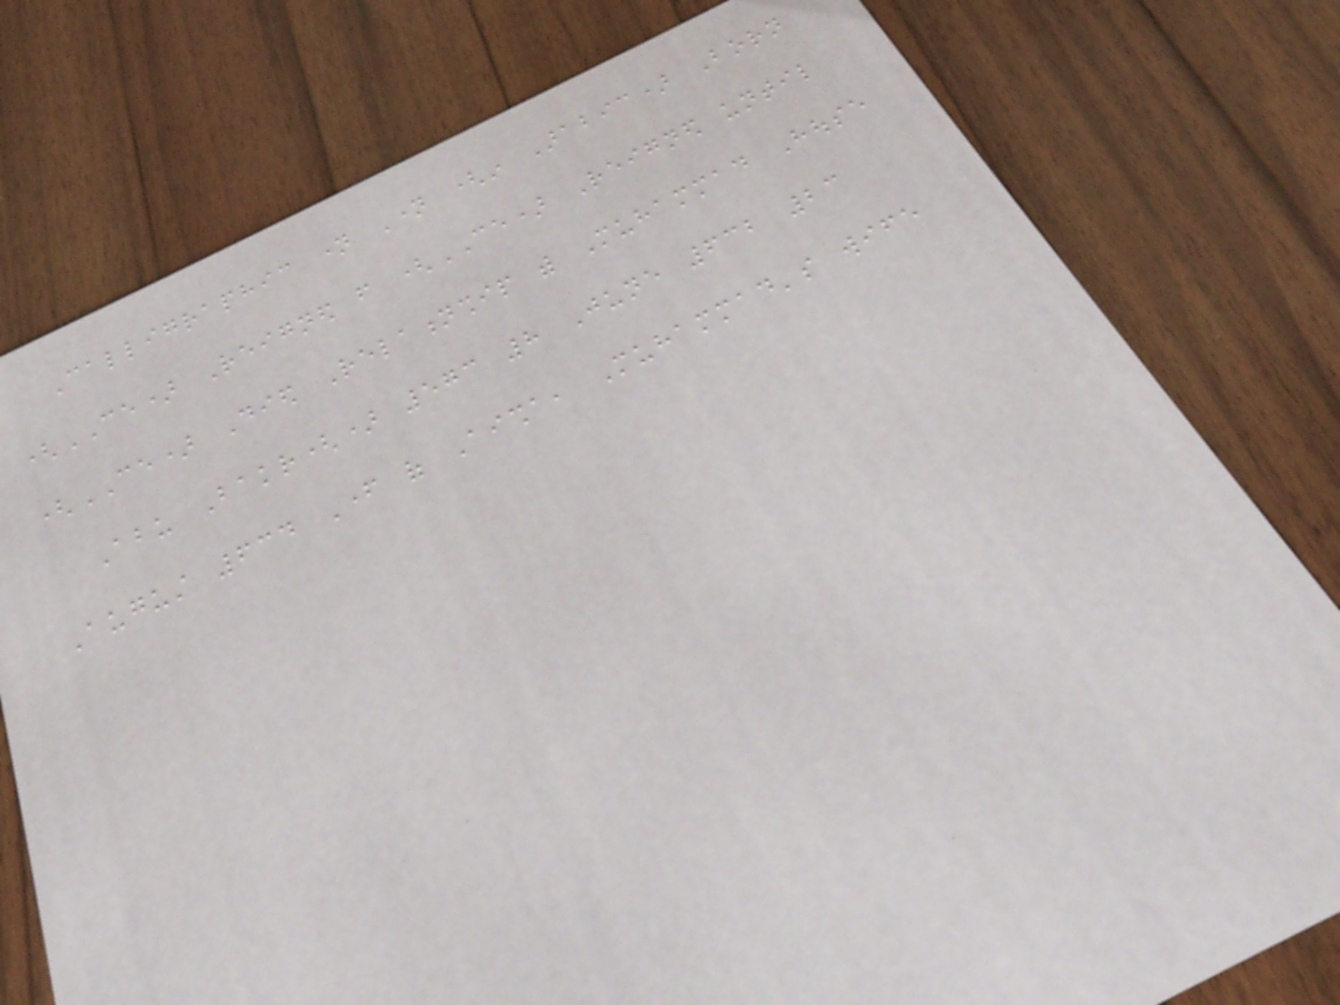Calligraphic name Name (in Arabic) Born
(CE) Reigned from (CE) Reigned until
(CE) Died Relationship with Muhammad House
Abu Bakr() 573 8 June 632 23
August 634 Father of Aisha, Muhammad's wife
